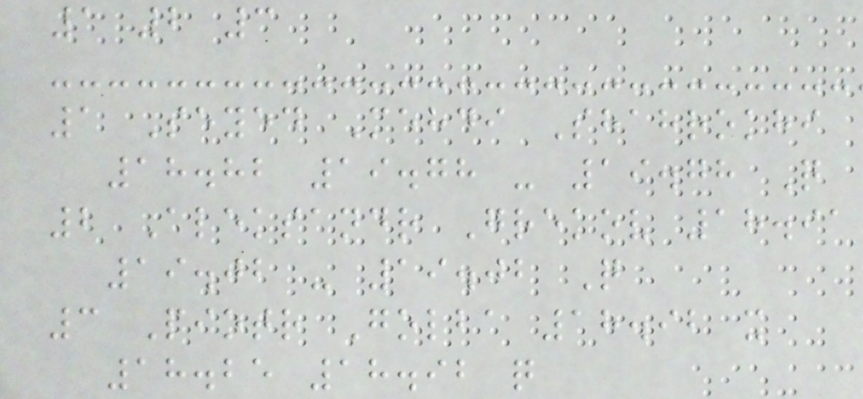1 2 3
1 Seyed Mehdi Shahrokhi
18.82 19.78 - 19.78 Q
2 Aleksandr Grekov 18.91
19.02 - 19.02 Q
3 Piotr Golba 18.92 x
18.25 18.92 q
